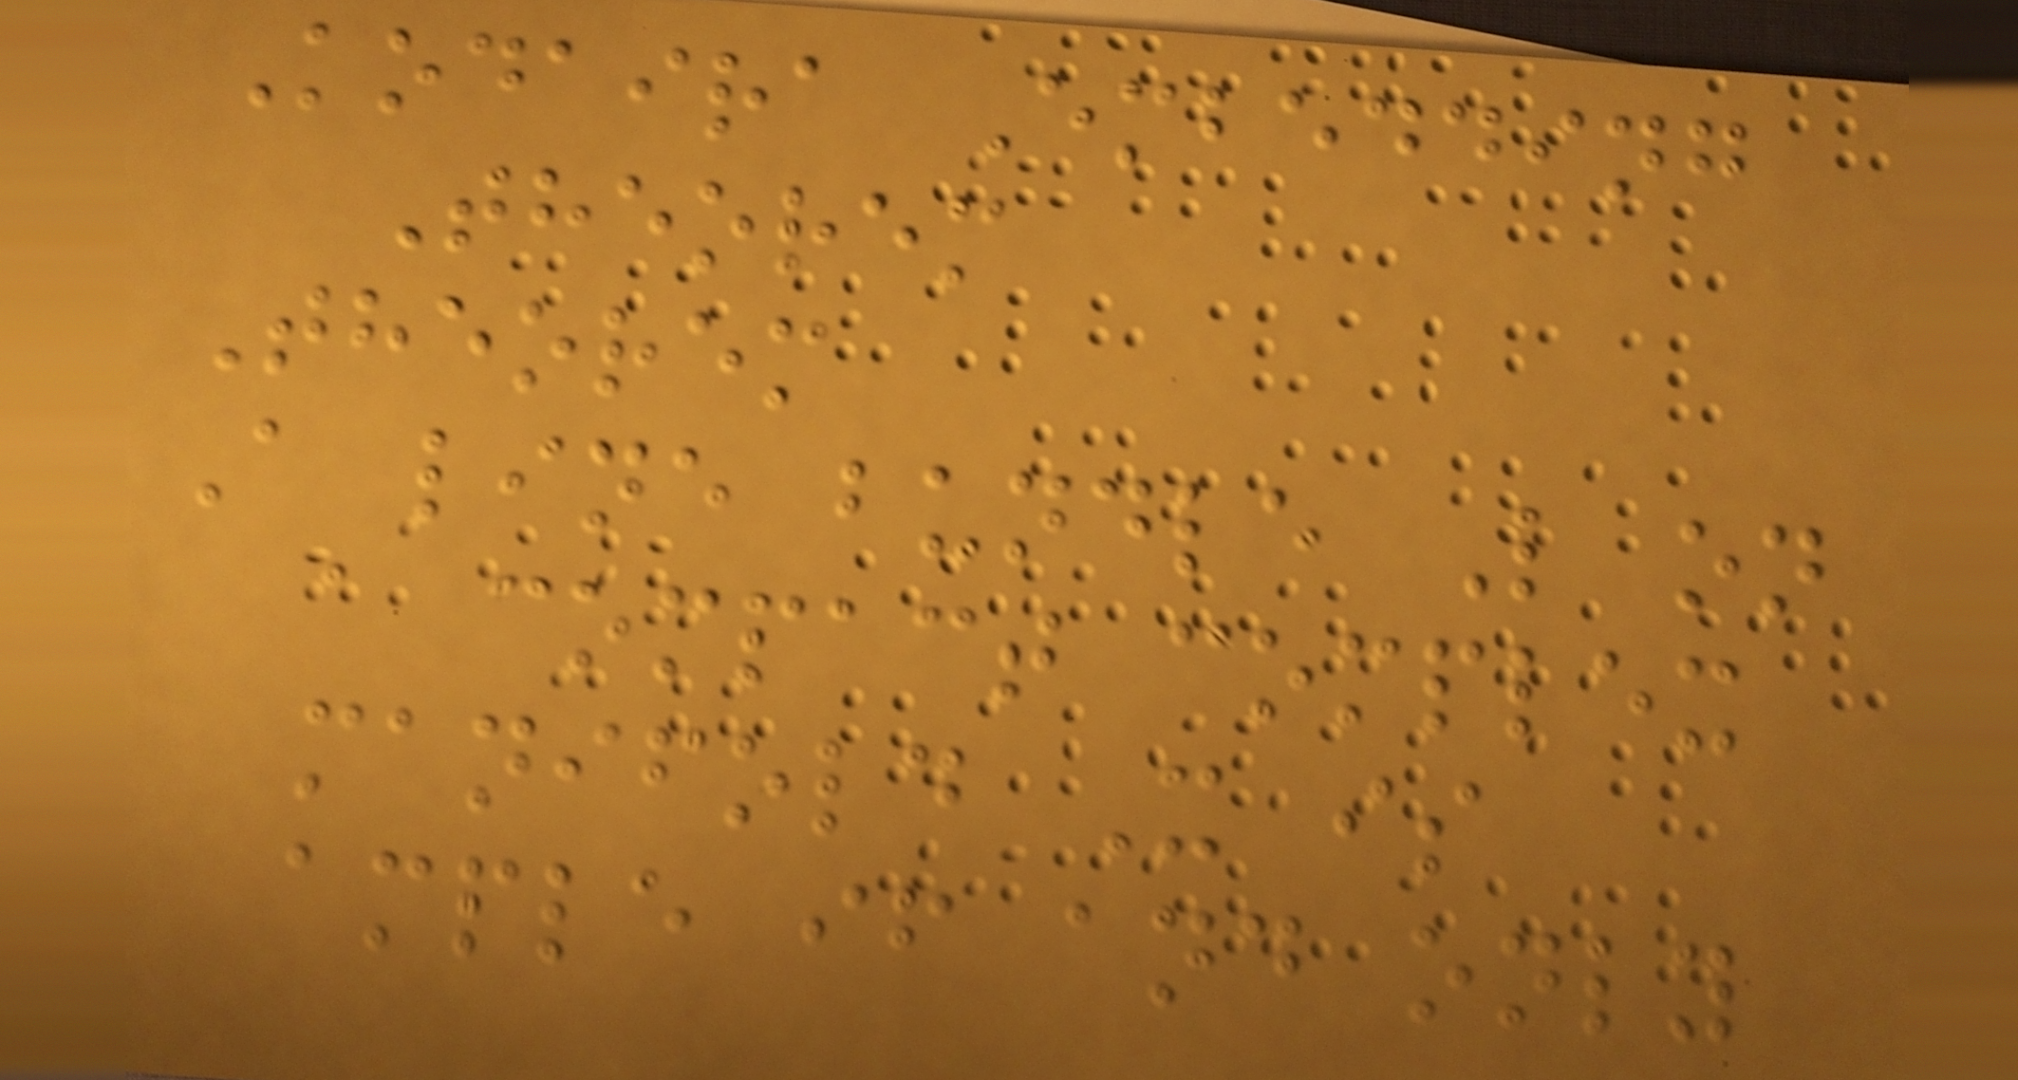Kodaira Embedding
Theorem
Theorem
A line bundle L on
a compact complex
manifold X is
ample if and only
